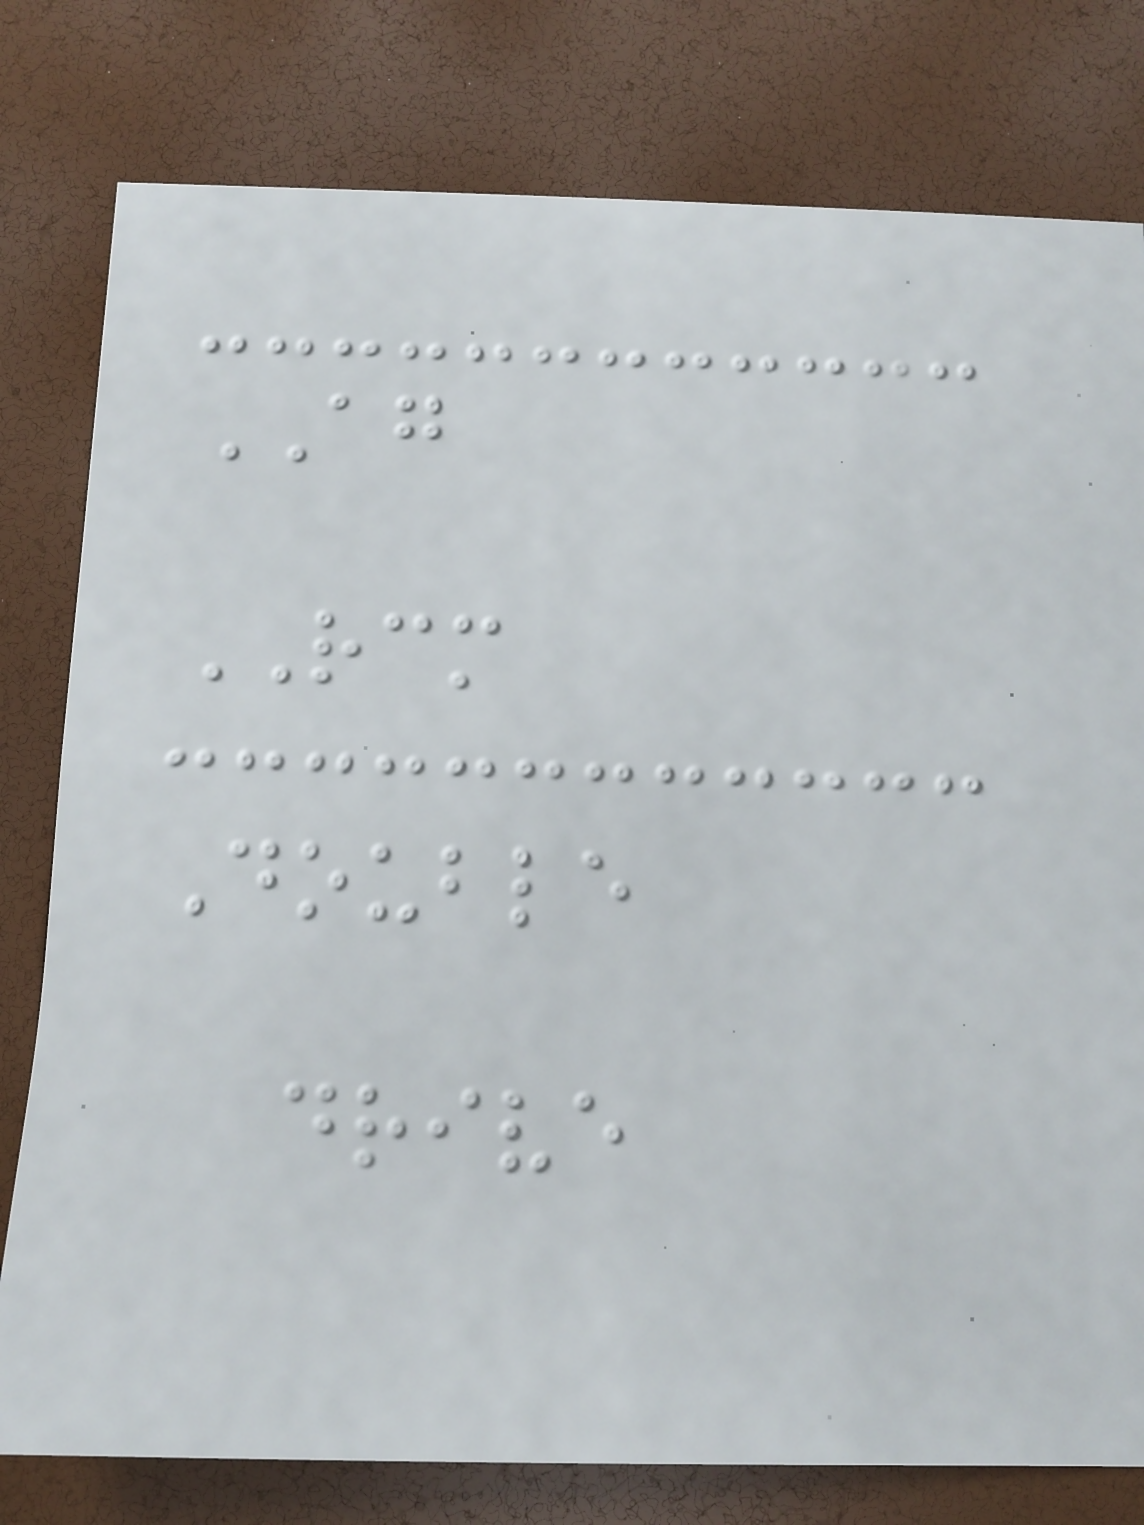AG
RCM
Double
drive
